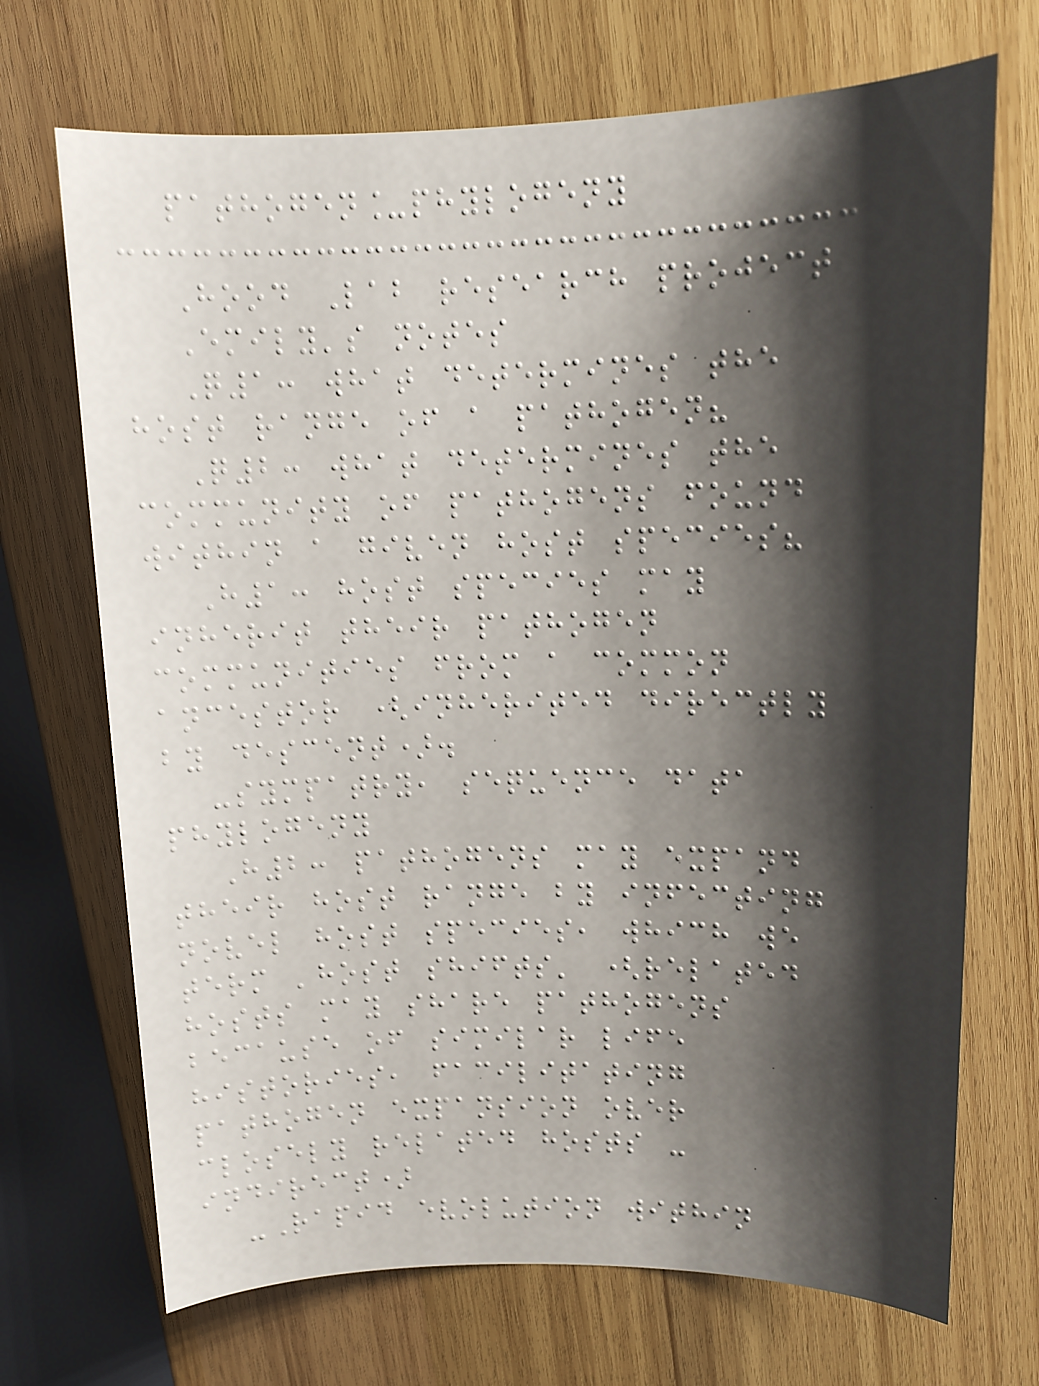pathogen_phylogeny
Hood Lab research project
Emily's notes
Q1: what determines the
host range of a pathogen?
Q2: what determines the
community of pathogens found
within a given host species?
H1: host species may
inherit their pathogen
communities from a common
ancestor (inherited directly
by descent).
-sympatry, sequence data
phylogeny
H2: pathogens may expand
their host range by infecting
novel host species, which we
term 'host shifts' (related
hosts may share pathogens
because of similar life
histories, facilitating
pathogen expansion over
closely related hosts -
indirect)
-Rapid evolution within
